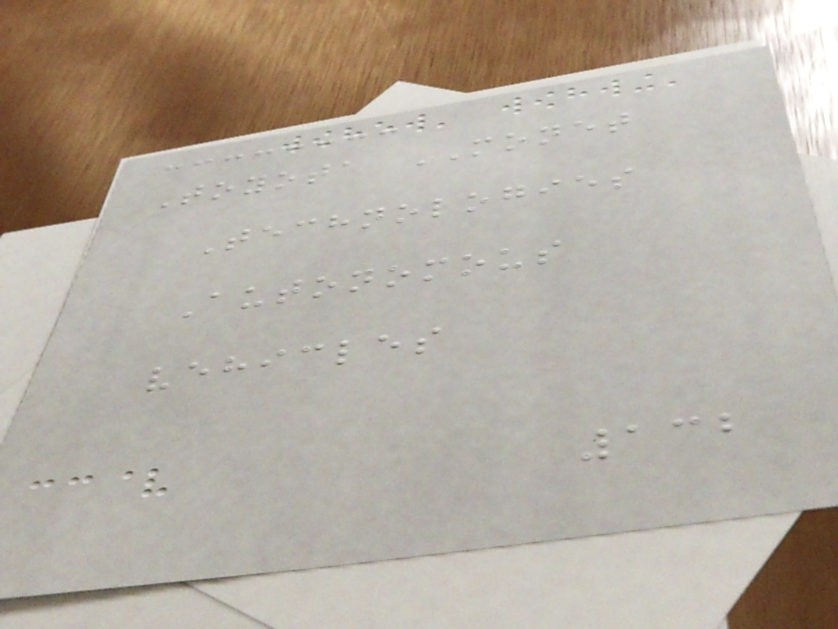Toyota MONET
Technologies
Autonomous
vehicles
132
